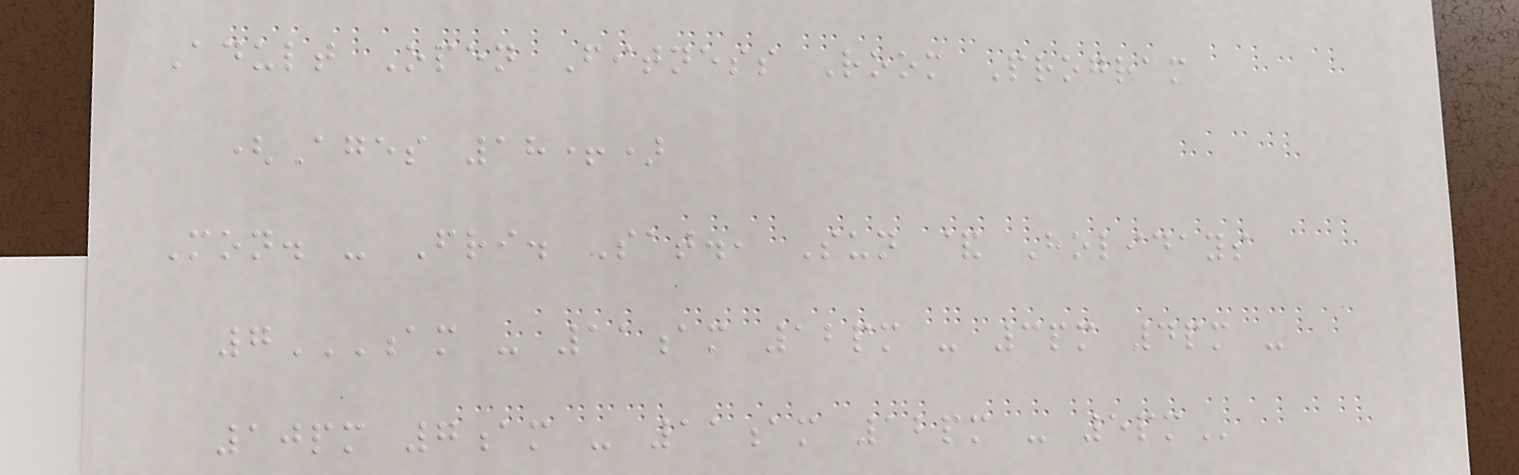Adult Open Fitness Room Program
(Ages 18+)
Mon. - Fri. Sat., Sun & Holidays
7AM - 11AM 12PM - 3PM 4PM -
10PM 7AM - 11AM 12PM - 5PM
